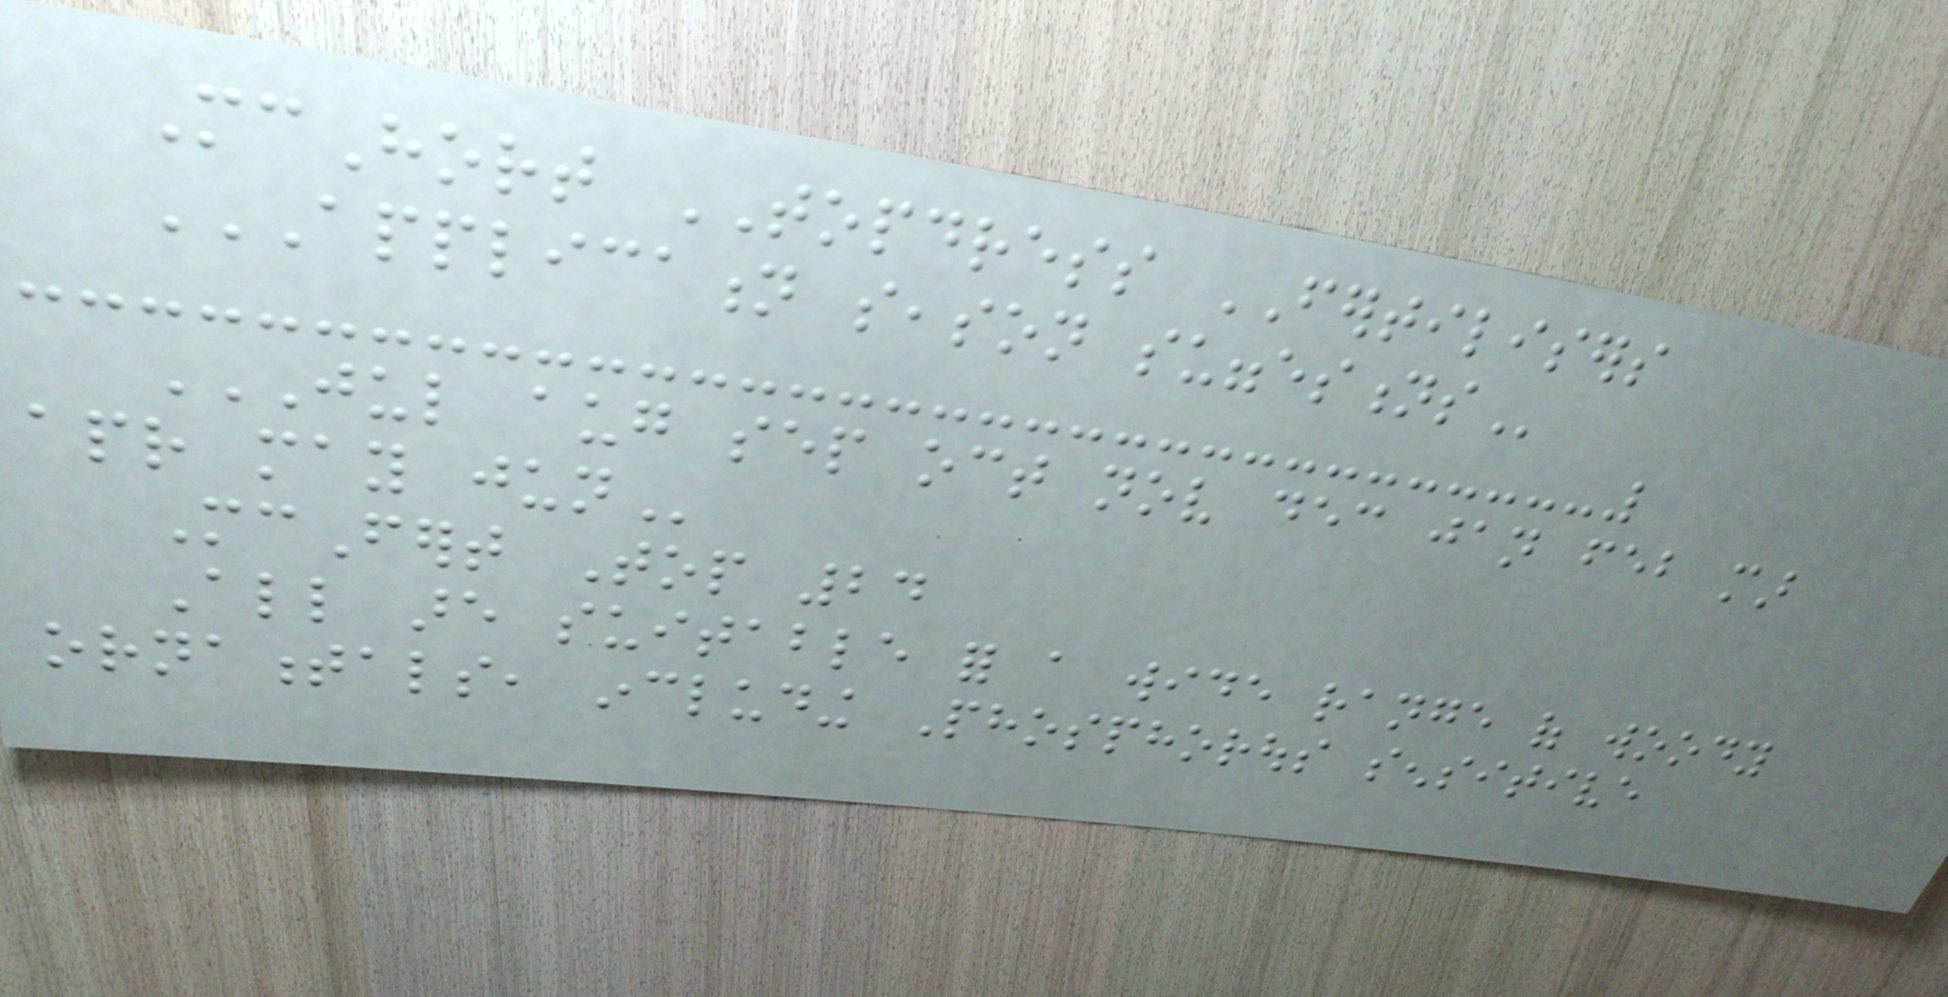McHort TOPDRESS FERTILISERS
APPLICATION SEASON SUGGESTIONS
JUL AUG SEP OCT NOV DEC JAN FEB MAR
APR MAY JUN
McFert Top 24
All are suitable for a wide range of woody
ornamentals, including Phosphorous sensitive
